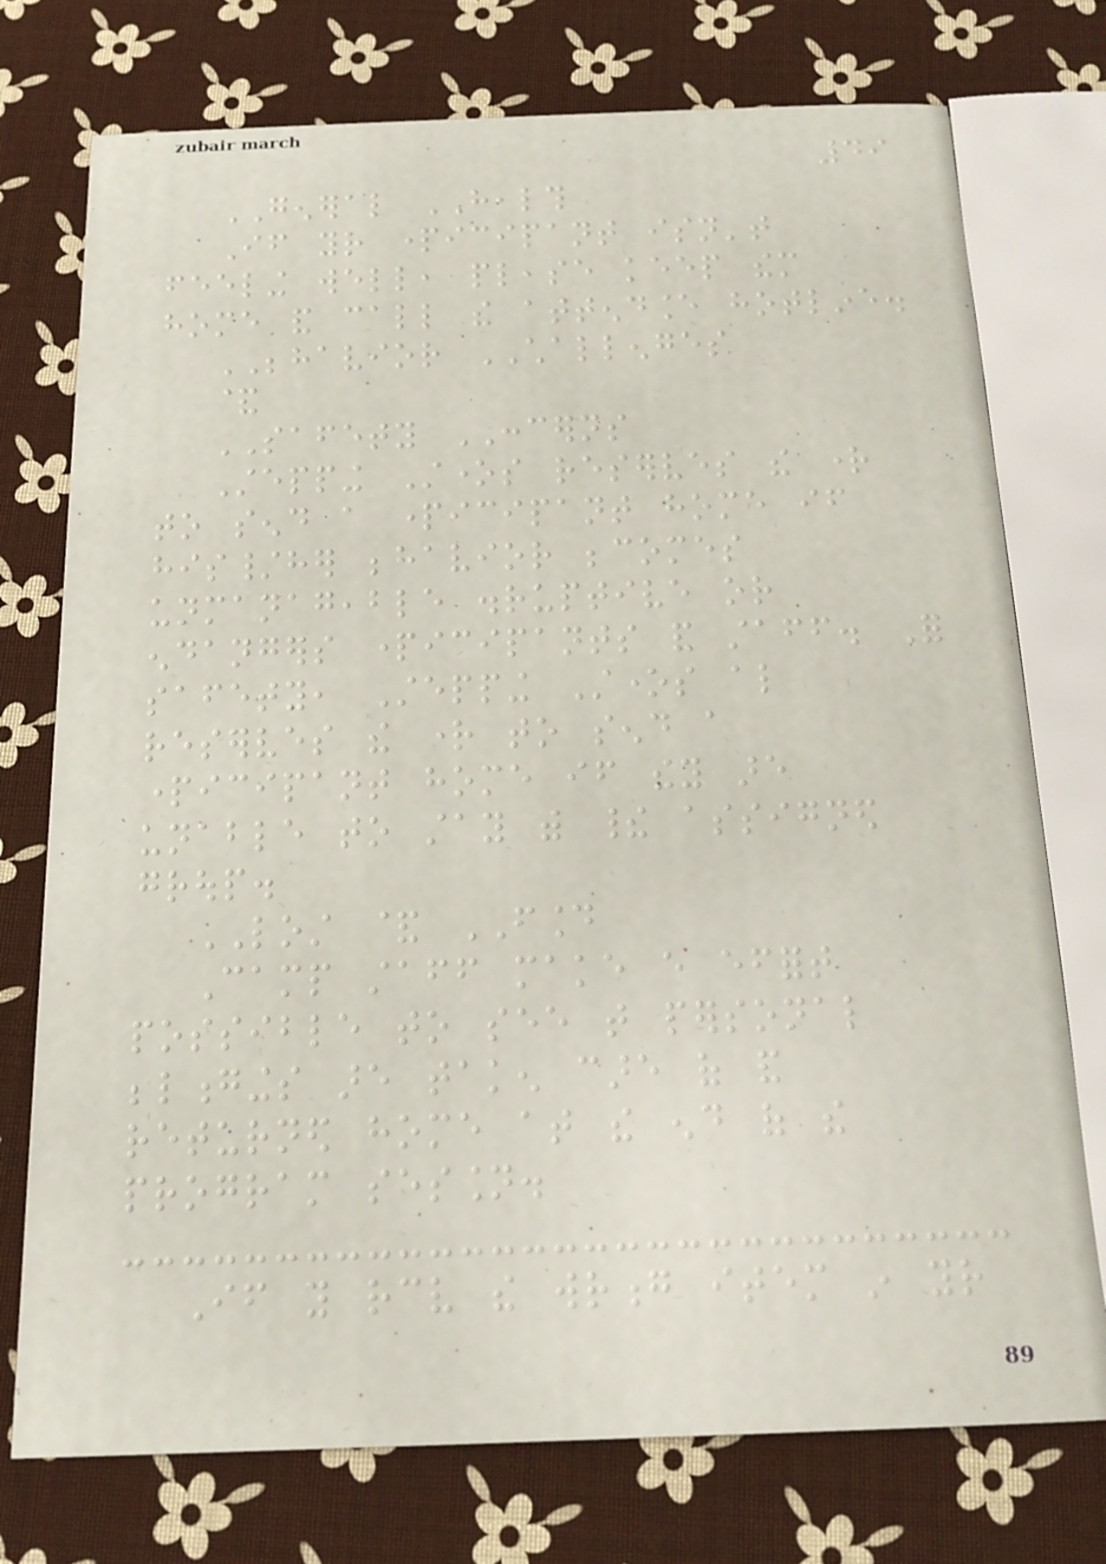49
GENERAL HEALTH
If your participant isn't
feeling well, please keep them
home and call the attendance hotline.
BEHAVIOR CHALLENGES
&
SAFETY CONCERNS
Stepping Stones reserves the right
to send a participant home if
his/her behavior becomes
unmanageable disruptive or
endangers participants and staff. For
safety, Stepping Stones also
reserves the right to send a
participant home if they are
unable to stay with their assigned
group.
LOST & FOUND
Camp staff make every effort
possible to see that personal
belongings are taken care of and
returned home at the end of the
program session.
If you receive the wrong item in your
